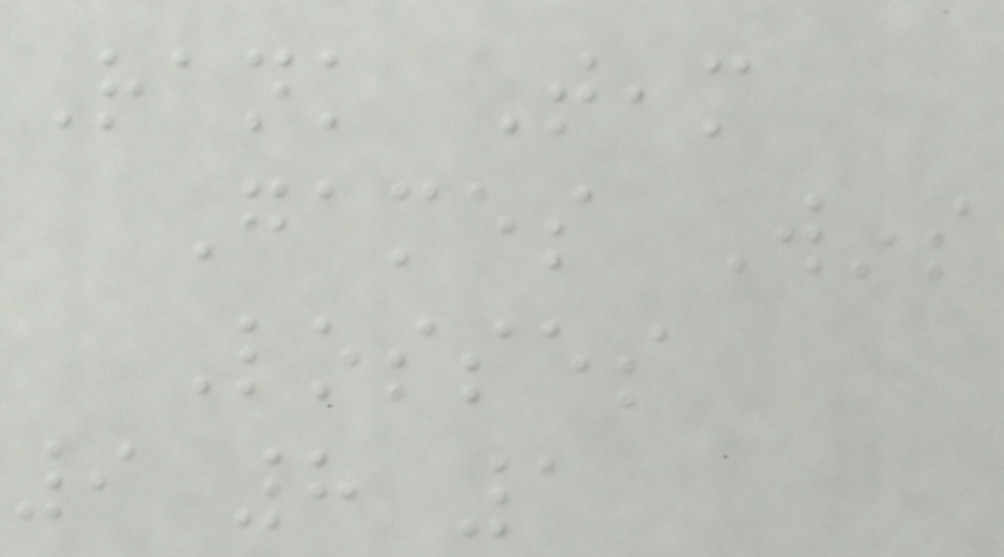Rank Team
Games Wins
Losses
9 8 1
